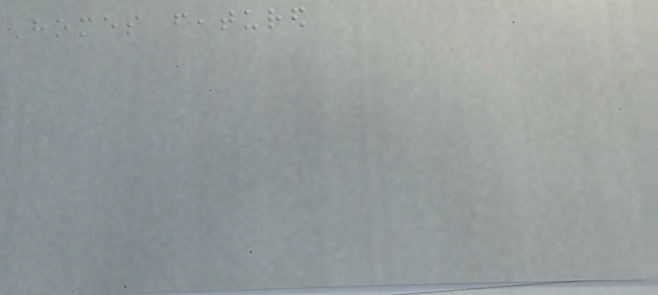Homes featured
